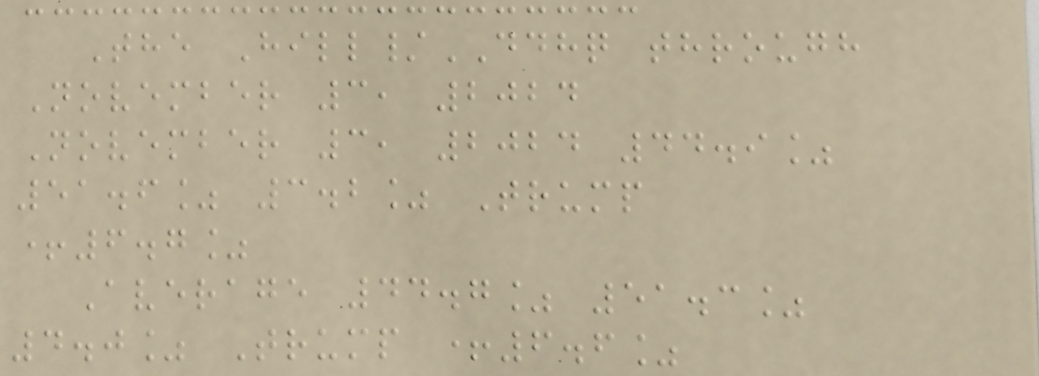The Hill/DDHQ through
November 3, 2024
November 3, 2024 44.9%
51.6% 3.2% Trump
+6.7%
Average 44.7% 51.3%
4.0% Trump +6.6%
